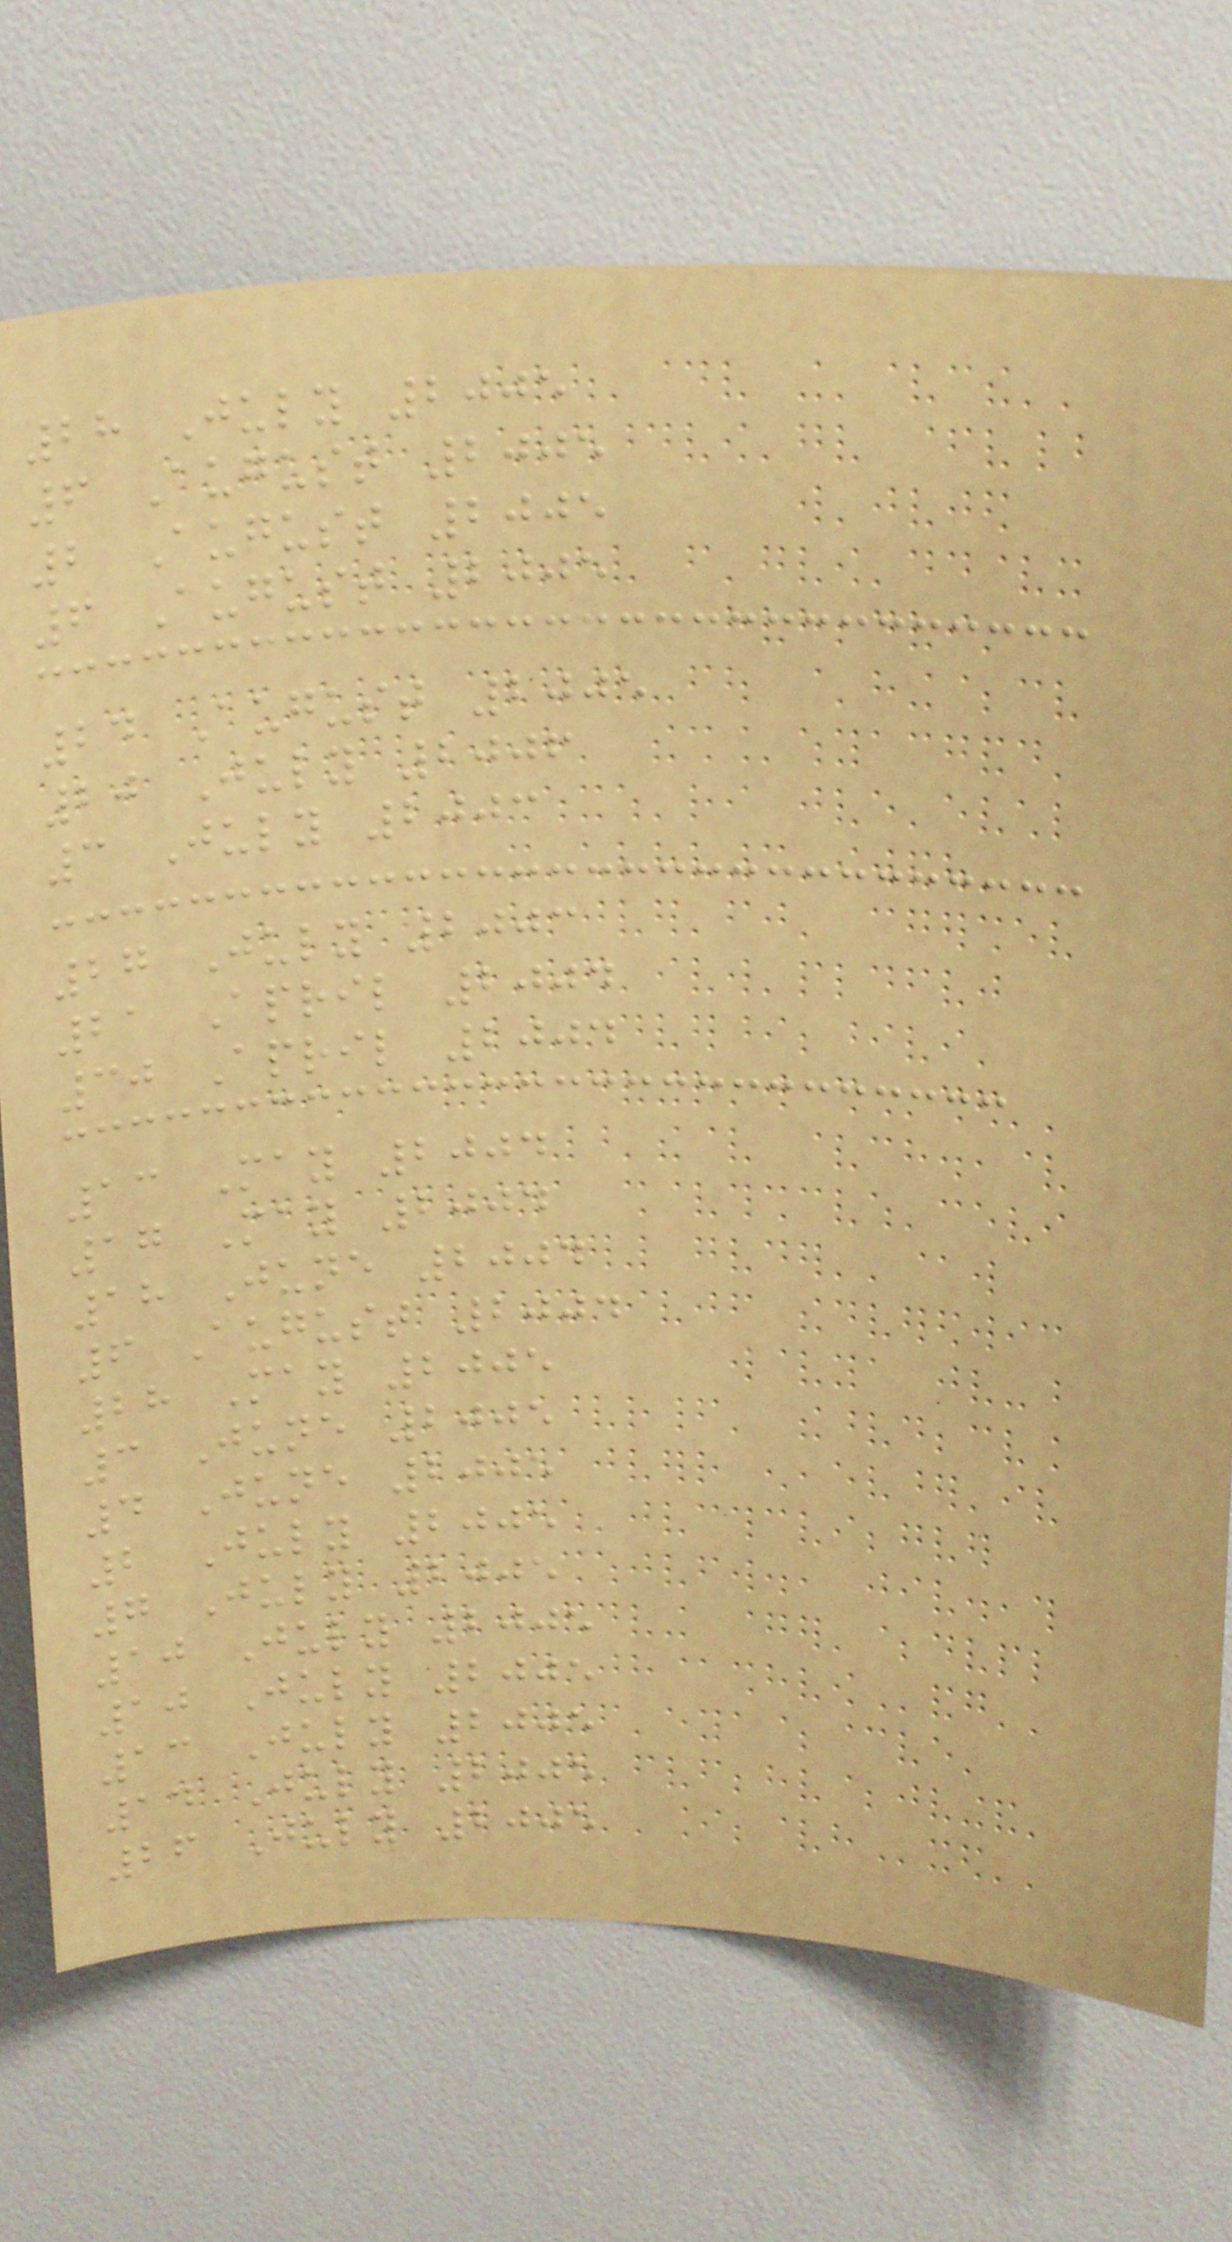28 July 2005
6 August 2005
2 August 2005
6 August 2005
24 August 2005
20 July 2006
3 July 2003
27 July 2003
21 April 2004
30 April 2004
13 May 2004
17 May 2004
18 June 2004
6 August 2004
28 May 2005
3 June 2005
4 June 2005
2 July 2005
7 July 2005
10 July 2005
10 July 2005
13 July 2005
14 July 2005
26 July 2005
